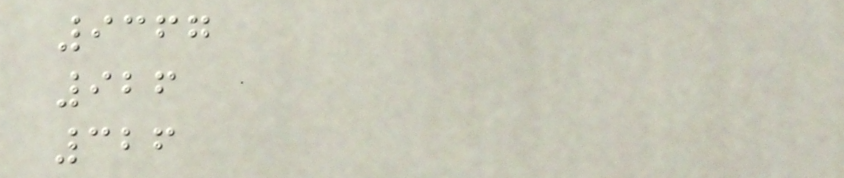9367
926
326
